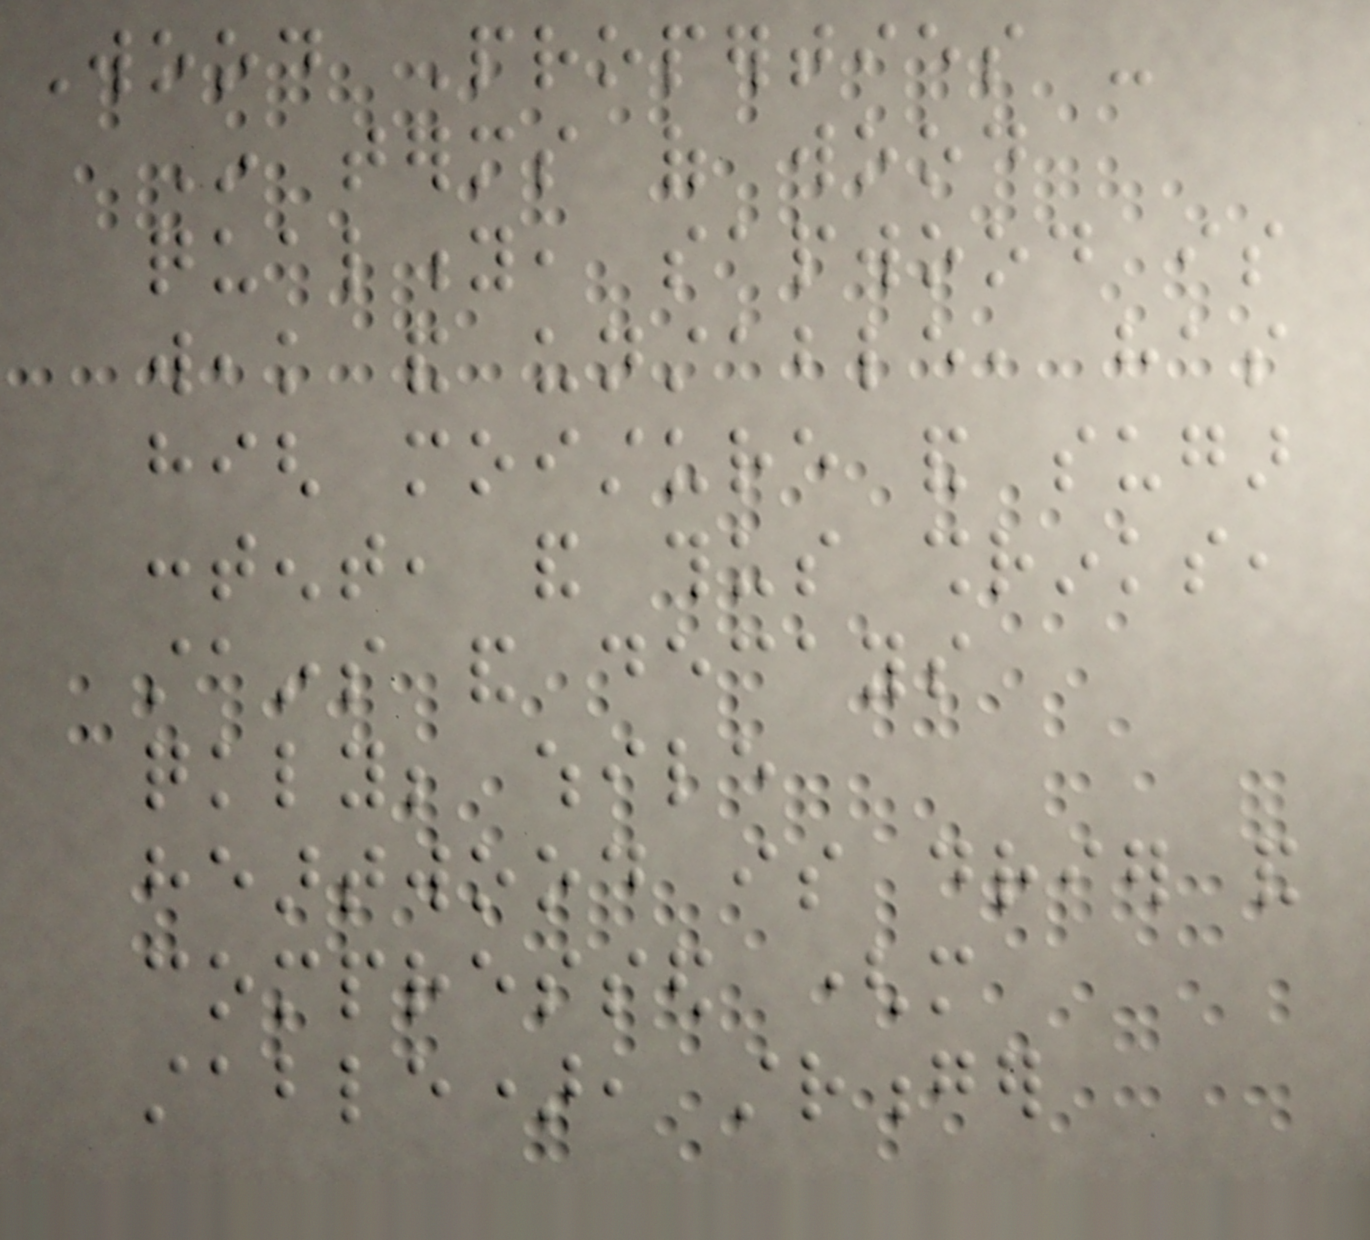Wood Properties -
In terms of wood
quality, sapwood is
weak and unstable, has
high moisture and sugar
content, and thus shrinks,
stains and decays
quickly; while
heartwood is drier and
compressed (more
stable), stronger
